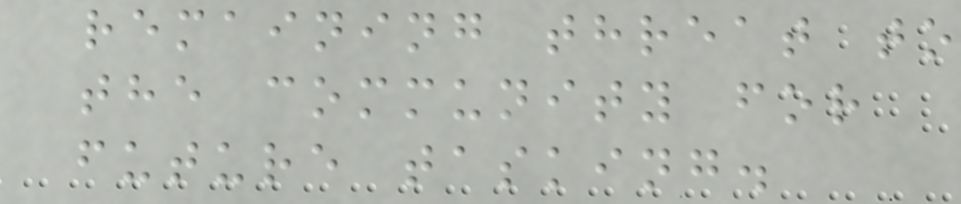remaining threat to
the community for
future tasking.
